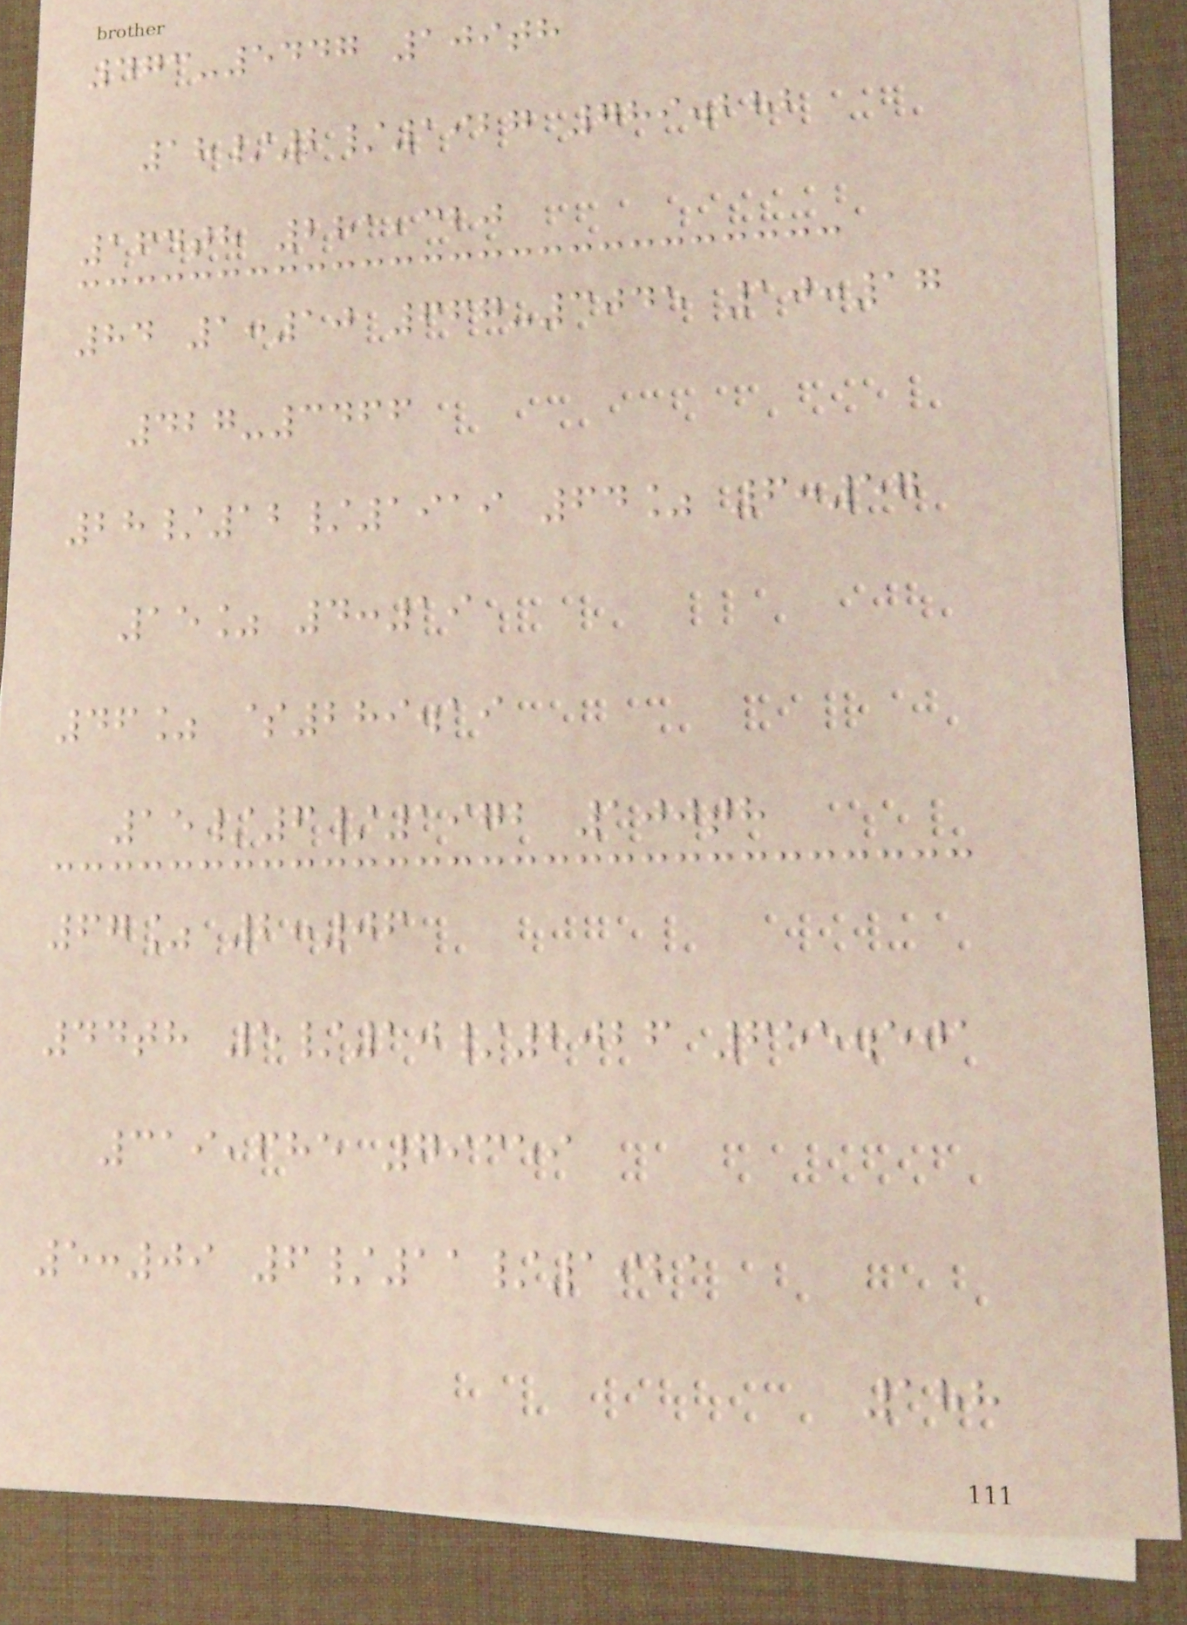473-5447 109th
18/2/1927 789.282
164th 281,320
84 1:10 667-3045 10:17
427-3466
28/12/1919 64% 6:57
15% 4:19
46% $289.19
15/6/1972 100th
67% 2:06
44th 5/10/2026 655.501
319,685 79359
5:09 6/11/1921
188
